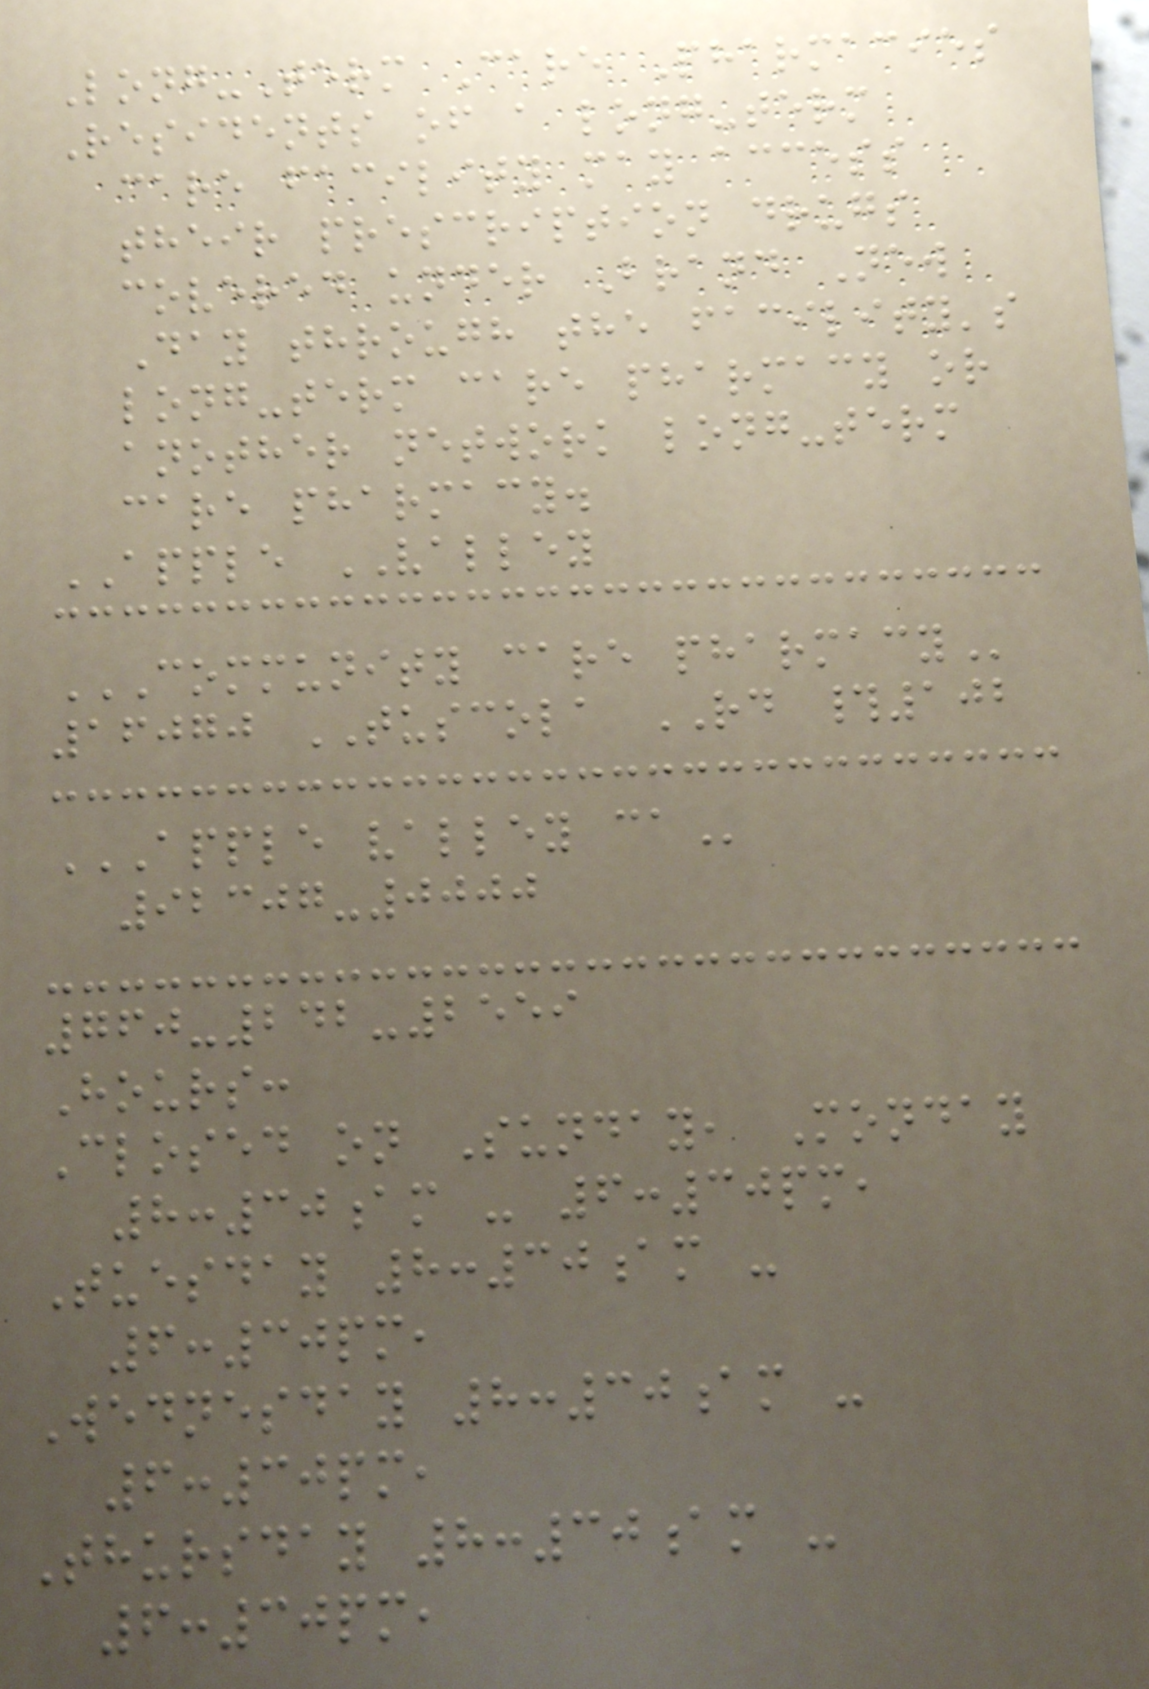Long-Term Care Pharmacies
Residents of a long-term
care facility may access
their prescription drugs
covered under Brand New
Day through the facility's
long-term care pharmacy or
another network long-term
care pharmacy.
APPLE VALLEY
COMMUNITY CARE PHARMACY
16070 TUSCOLA RD #102
APPLE VALLEY CA
92307-0000
760-242-2559
Hours:
Closed on Sunday, Monday
8:30am - 6:30pm,
Tuesday 8:30am -
6:30pm,
Wednesday 8:30am -
6:30pm,
Thursday 8:30am -
6:30pm,
